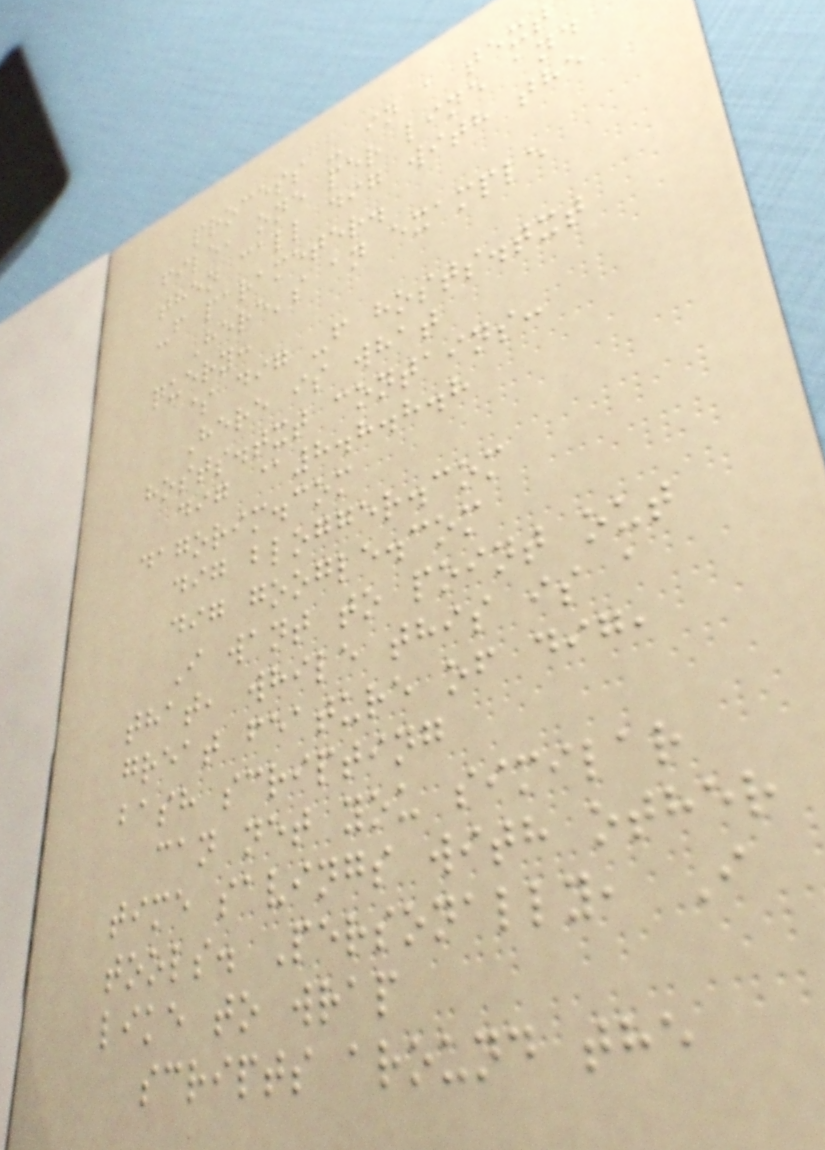process - in a text
file, one per line and
then call dig with the
-f parameter.
Here's an example
query:
$ dig -f hosts.txt
Here is what
hosts.txt contains:
dig @8.8.8.8
dagorim.com
dig blogger.com
dig google.com
I want to point out
that, while this is a
great feature of dig,
bash scripting
can net you similar
time savings with other
tools. Personally, I
like to wrap
scripts around the
